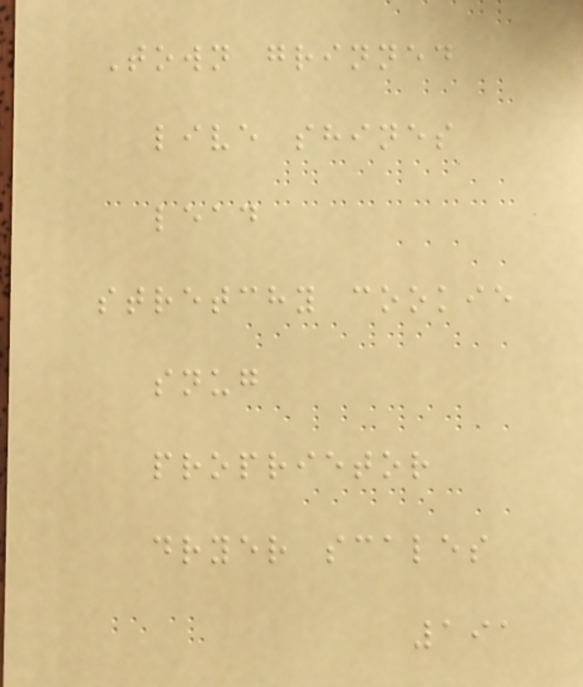Town grinned
live shines
lead
stretchy cookie
snug
proprietor
dryer scales
191
